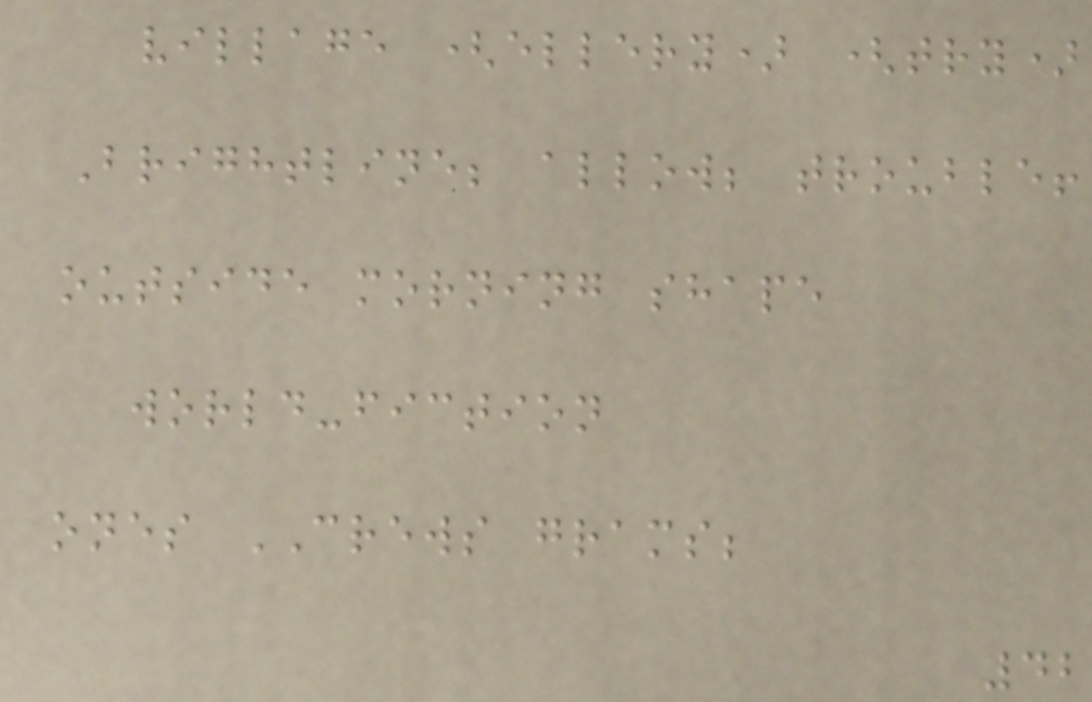village (ellery) (try)
Brightline; allow; trouble!
outside morning shape
world-fiction
ones CREWS grams;
42
